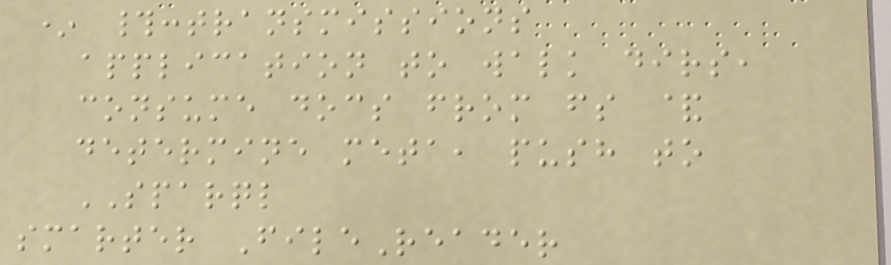* #:transmissions
application to walk dirs,
consume docs from fs &
determine meta, push to
SPARQL
smarter FileReader
